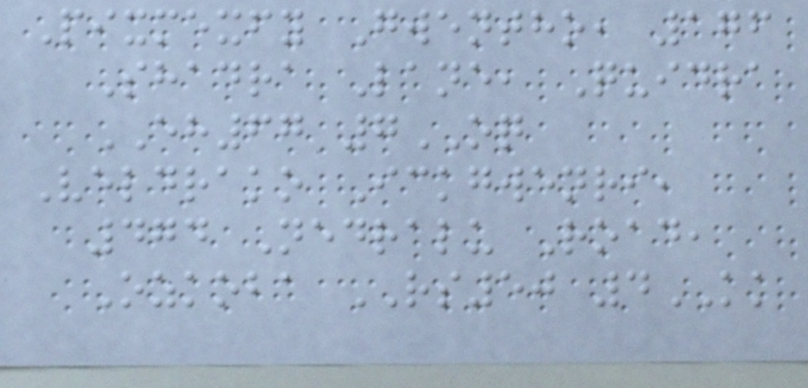Pixmexfy Gwentho, 176
Shadra Lane, Quidra
EH67 7OQ
Veldrako Ickgwenri,
474 Nedralu Road,
Ozkoba RS50 4KK
